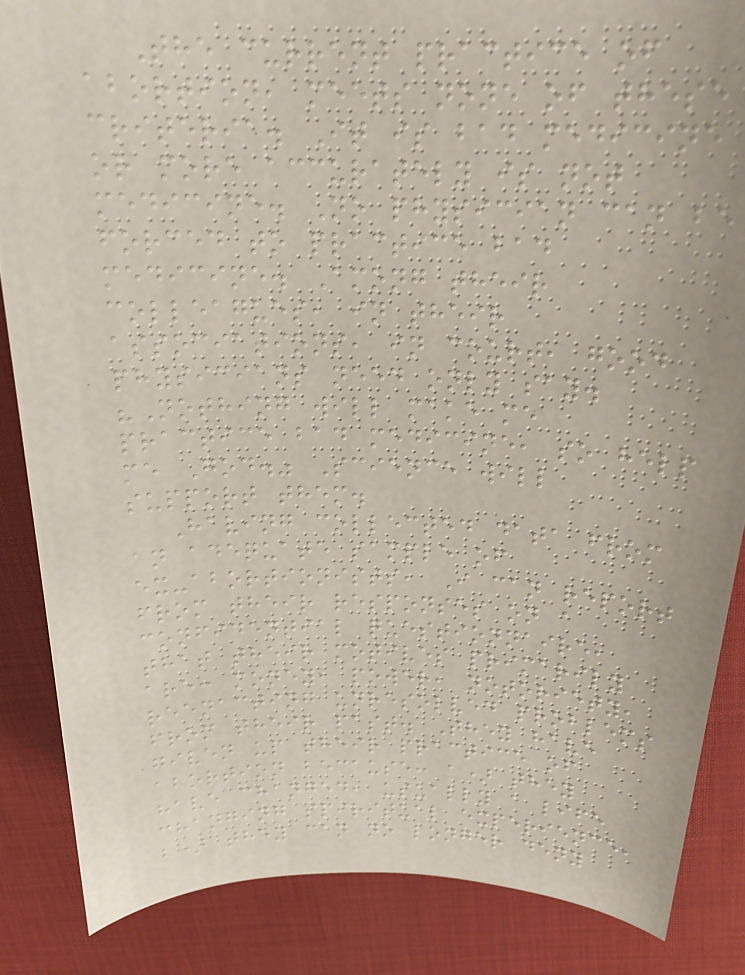The current practice of
abortion, meets none of these
criteria. It is bad medicine
or more accurately is not
medicine. No physician can be
forced to practice bad
medicine. Among their
colleagues, in their
associations, in court, good
physicians need only say.
"Nothing will make me
practice bad medicine, so help
me God." Science will
support them.
Having collected data from
an adequate sample of
ex-abortionists, I can report
from their responses on a
confidential questionnaire,
that their motives primarily
are: money, power, notoriety,
reenacting unresolved problems
from their past. They have
given up their practice of
abortion because: a) they
have changed, usually a life
changing spiritual experience,
b) they can no longer deny
